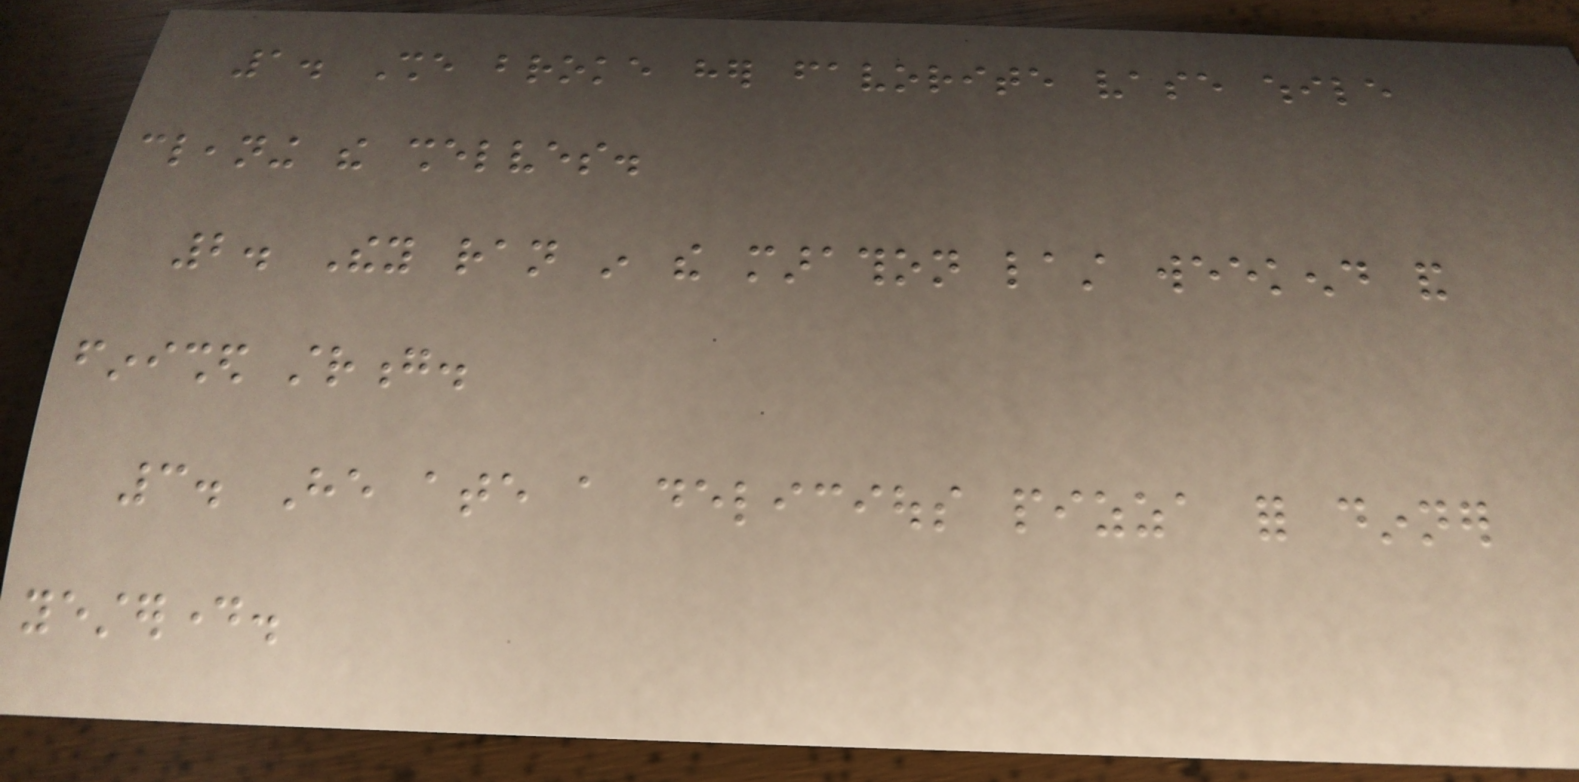1. She broke her favorite vase while
cleaning the shelves.
2. They ran in the marathon last weekend and
finished strong.
3. He ate a delicious pizza for dinner
yesterday.
